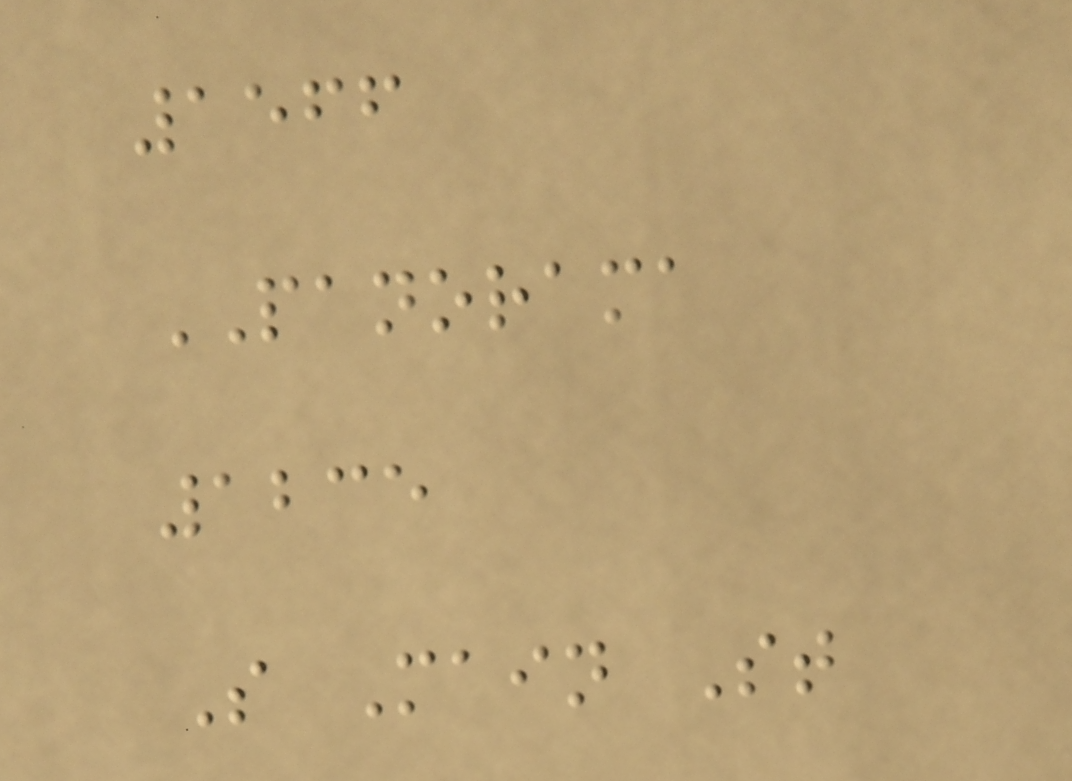1566
PANORAMA
1235
S Main St
